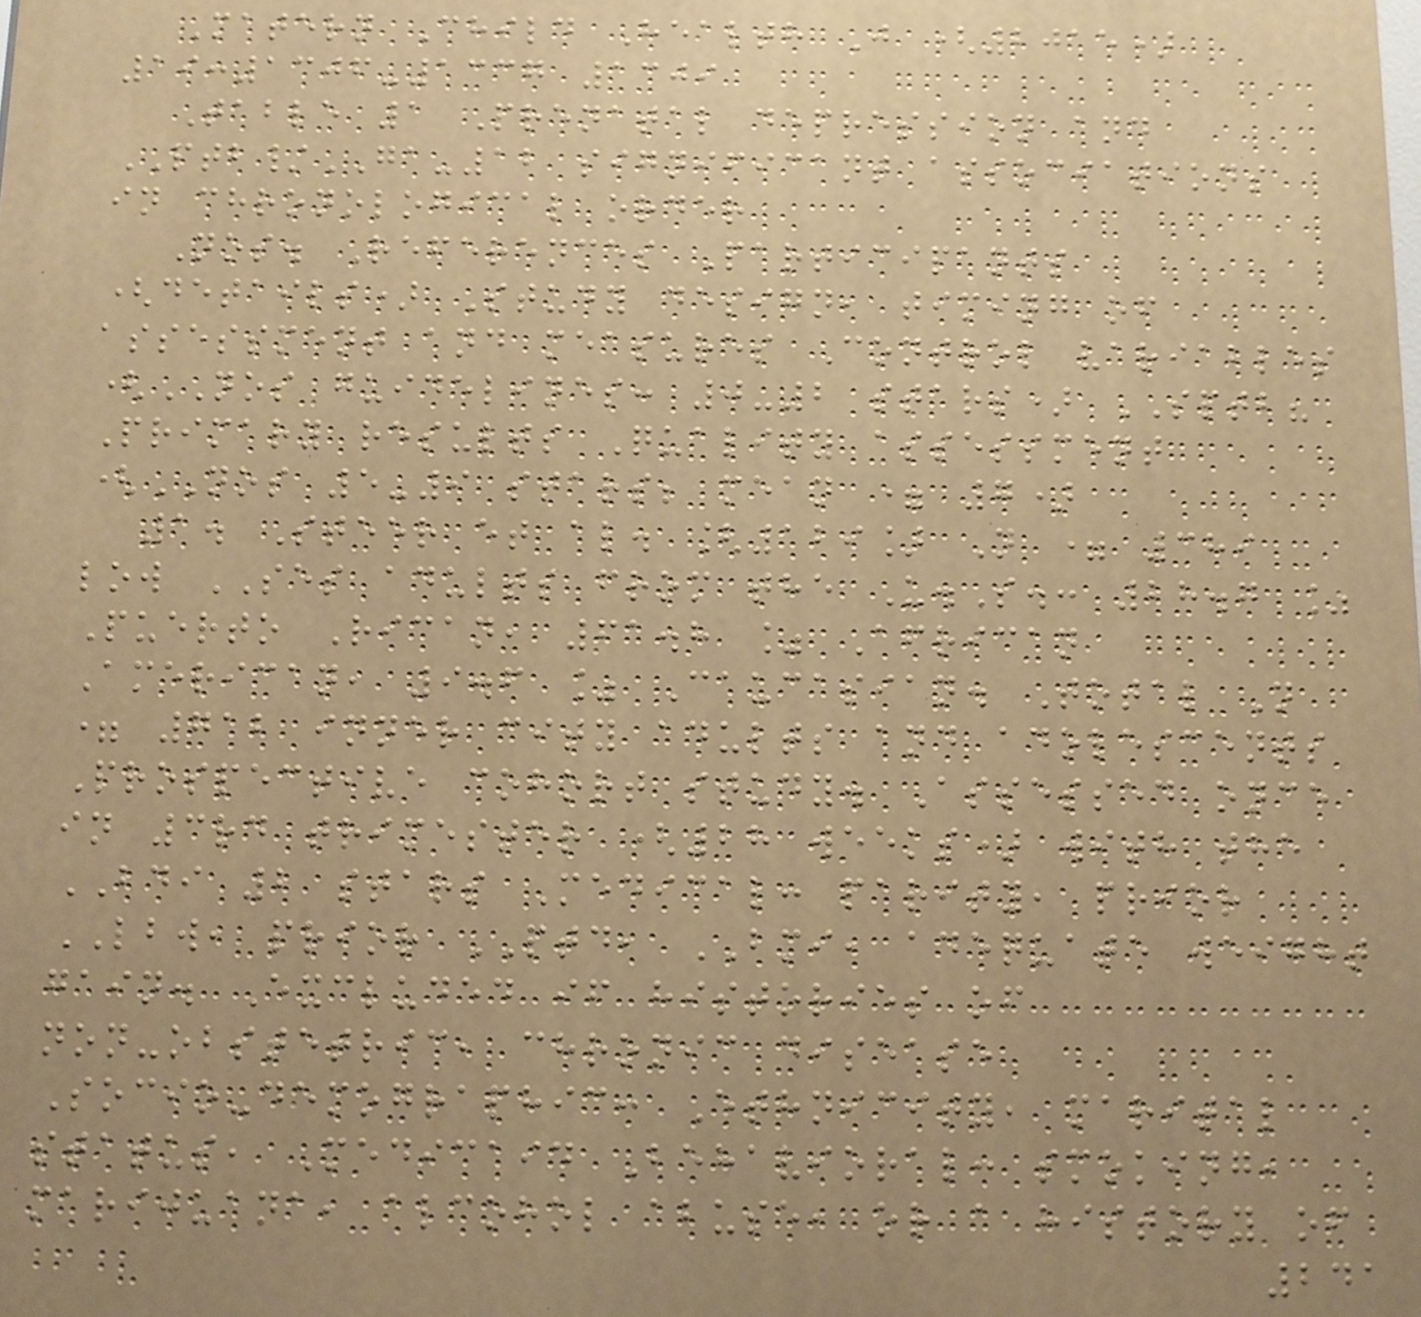Matern Child Health J (2015)
19:1306-1337 1309
Table 1 Prenatal depression and
PTB/GA-12 significant associations
in chronological order
Nos. References Participants
(details) Study design, timing of
assessment and measures Control variables
(NOS guidelines: 0-2 stars) SPTB?
Primary results Quality assessment
(NOS 5-9 stars; mean = 7)
1. Steer et al. [129] N = 389
low SES adults from the U.S.: 28.7 %
Puerto Rican, 61.8 % African
American, 9.6 % Caucasian. Total N
= 712 inner city adults and adolescents
Prospective cohort study. Assessed once
in 3rd trimester (28 weeks) with the
BDI 2 stars Medical: parity, prior
LBW, prior PTD, BMI, adequate weight
gain. Excluded if histories of
non-obstetric, chronic disease
Socio-demographic: Ethnicity, marital
status, Medicaid Behavioral: smoking,
marijuana, alcohol abuse, or a history of
241
